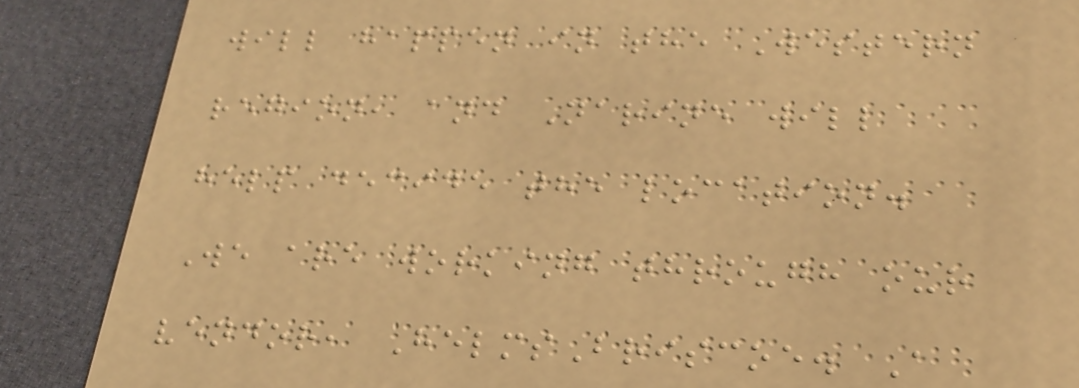will happen in the Western
region, and Narine will
help decide the location.
We are working through our
vendor, HelmsBriscoe. A
